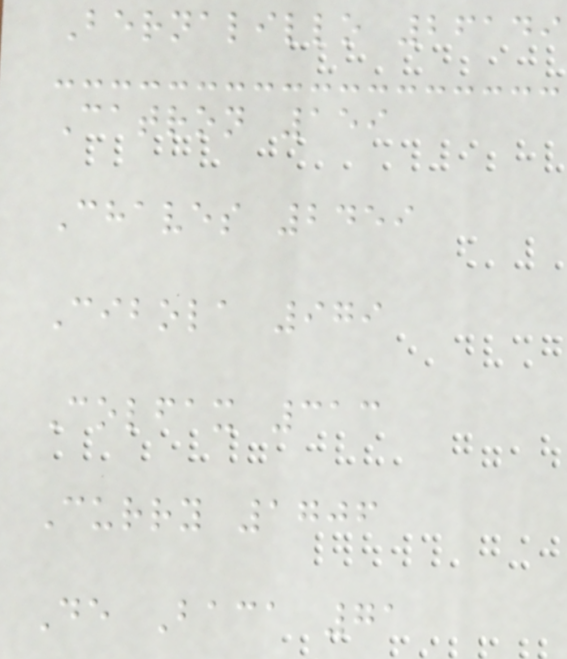Bernalillo 26149
Catron 159
Chaves 2459
Cibola 979
Colfax 313
Curry 1706
De Baca 71
